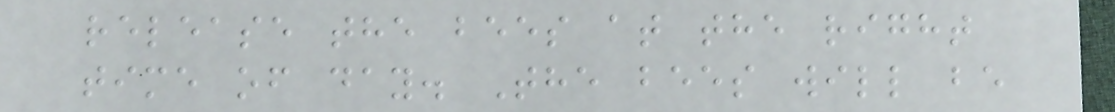release the bees at the right
time of day. The bees will be
